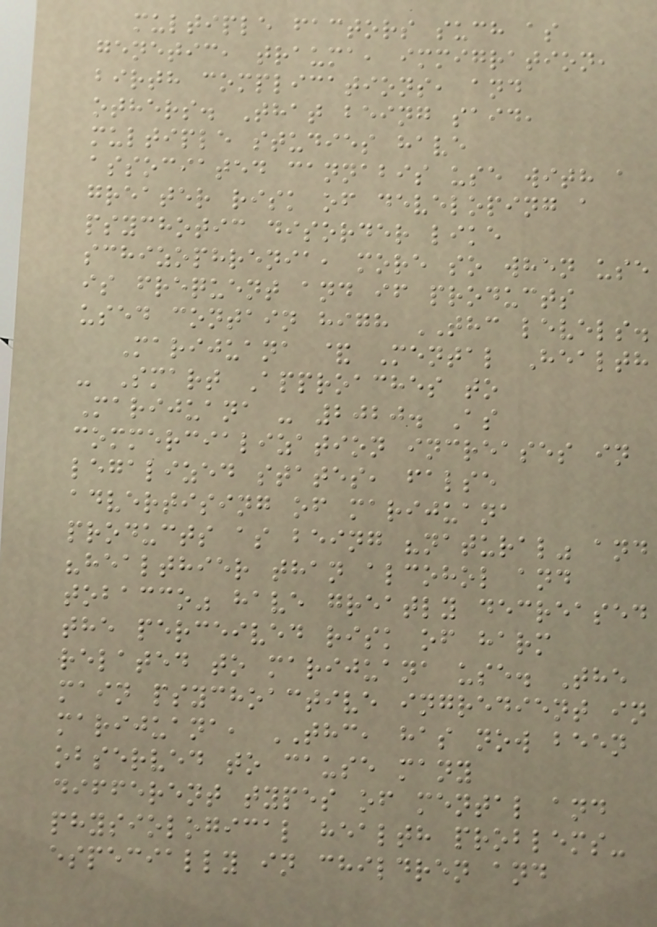multiple factors such as
genetic, trauma, immigration,
birth complications, and
others. That being said,
multiple studies have
associated cannabis use with a
greater risk of developing a
psychotic disorder like
schizophrenia, more so when use
is frequent and if products
used contain high THC levels.
Marijuana & Mental Health
- Smart Approaches to
Marijuana - 2020. As
commercialization increases in
legalized states, false
advertising of marijuana
products as being "natural" and
"healthier than alcohol and
tobacco" have greatly decreased
the perceived risk of harm
related to marijuana use. The
main psychoactive ingredient in
marijuana, THC, has now been
observed to cause many
different types of mental and
physiological health problems-
especially in children and
